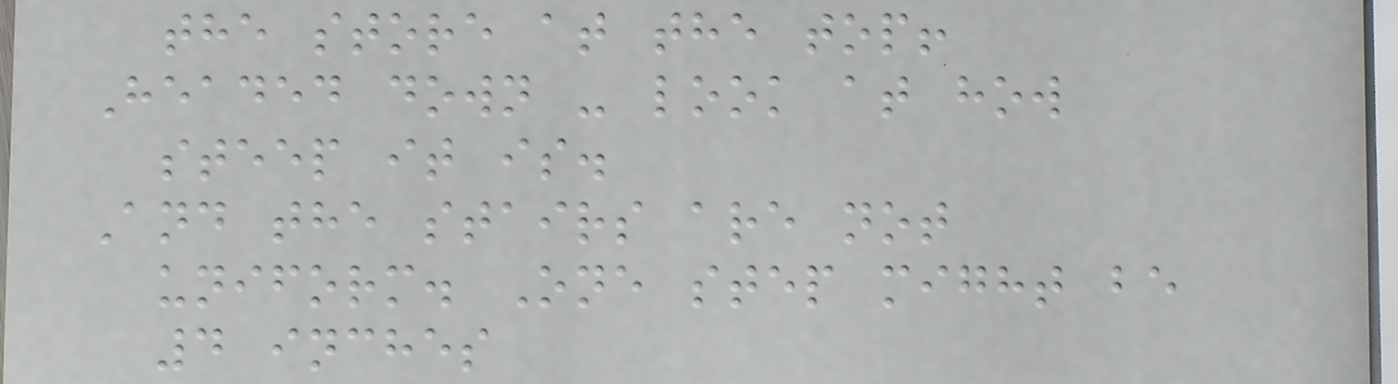the store at the top!
Headed down - look at how
steep it is.
And the stairs are not
uniform. One step might be
4 inches
